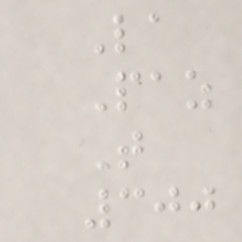La
Paz
T
300
